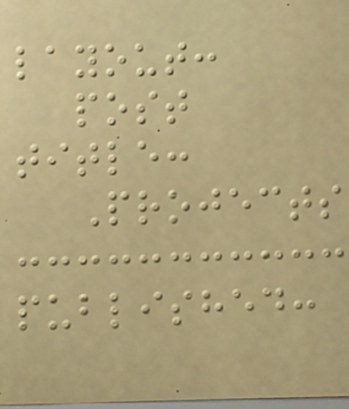layout:
post
title:
Projects
published:
